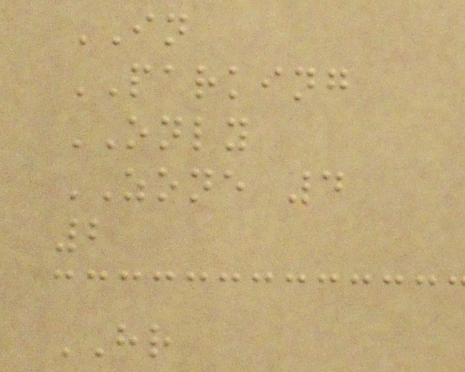IN
PARKING
ONLY
ZONE 4
2
HR
